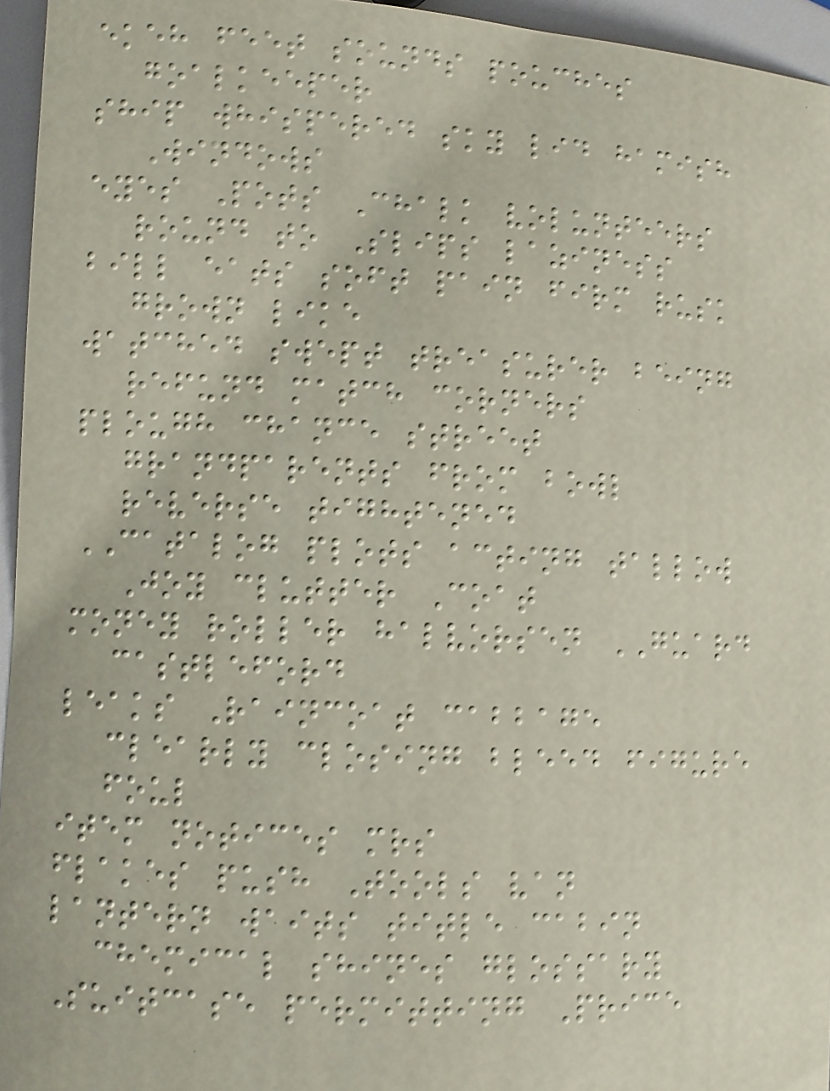ekeh feet sounds pouches
goalkeeper
ship whispered sky lid hamish
Windows
eyes Pots Chalk volunteers
round to Slips laziness
bill eats soft pain firm rusk
grown like
watched swept treasurer being
refund match corners
plough chance street
grandparents from bowl
reverse tightened
CATALOG plots acting tallow
Joy clutter Coat
money roller halvorsen GUARD
castleford
leaks Raincoat cabbage
clearly closing bleed figure
foul
item notices mrs
flakes push Tools van
lantern waits title cabin
chemical shines glossary
Suitcase permitting Price
